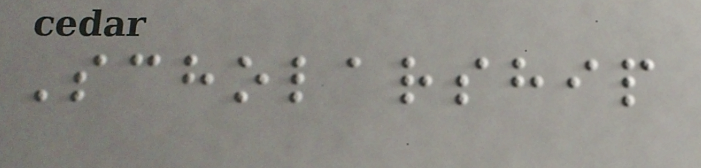Scholarship
